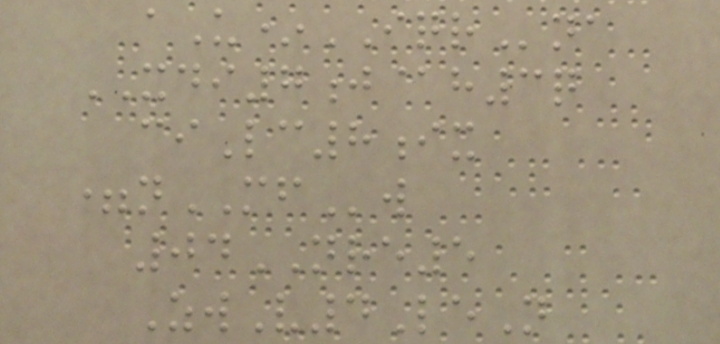aU*IQRna
XDI7j@h3q
ciLc8ix
=nMFw
04NRE5
ZwV4LeN
